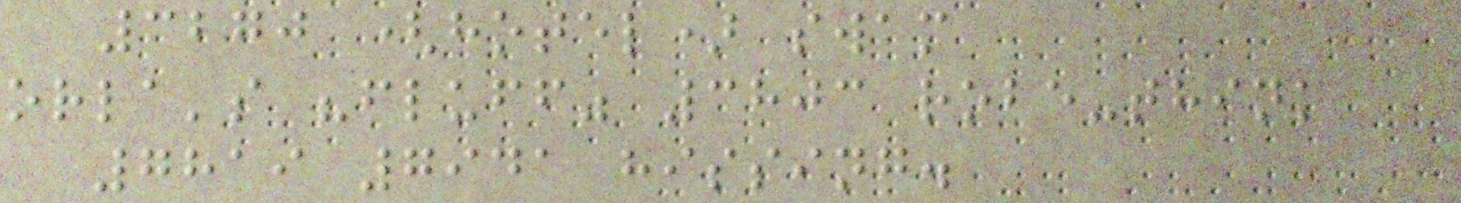3270 (hotel) swam
orla's "fluff" 3803 robe-think
7819 7941 hissing.
